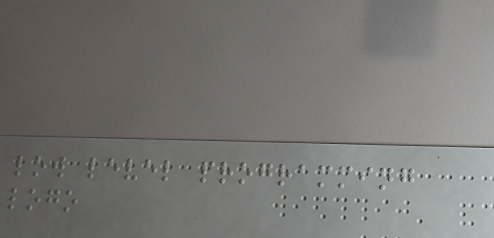low level programming
logo
